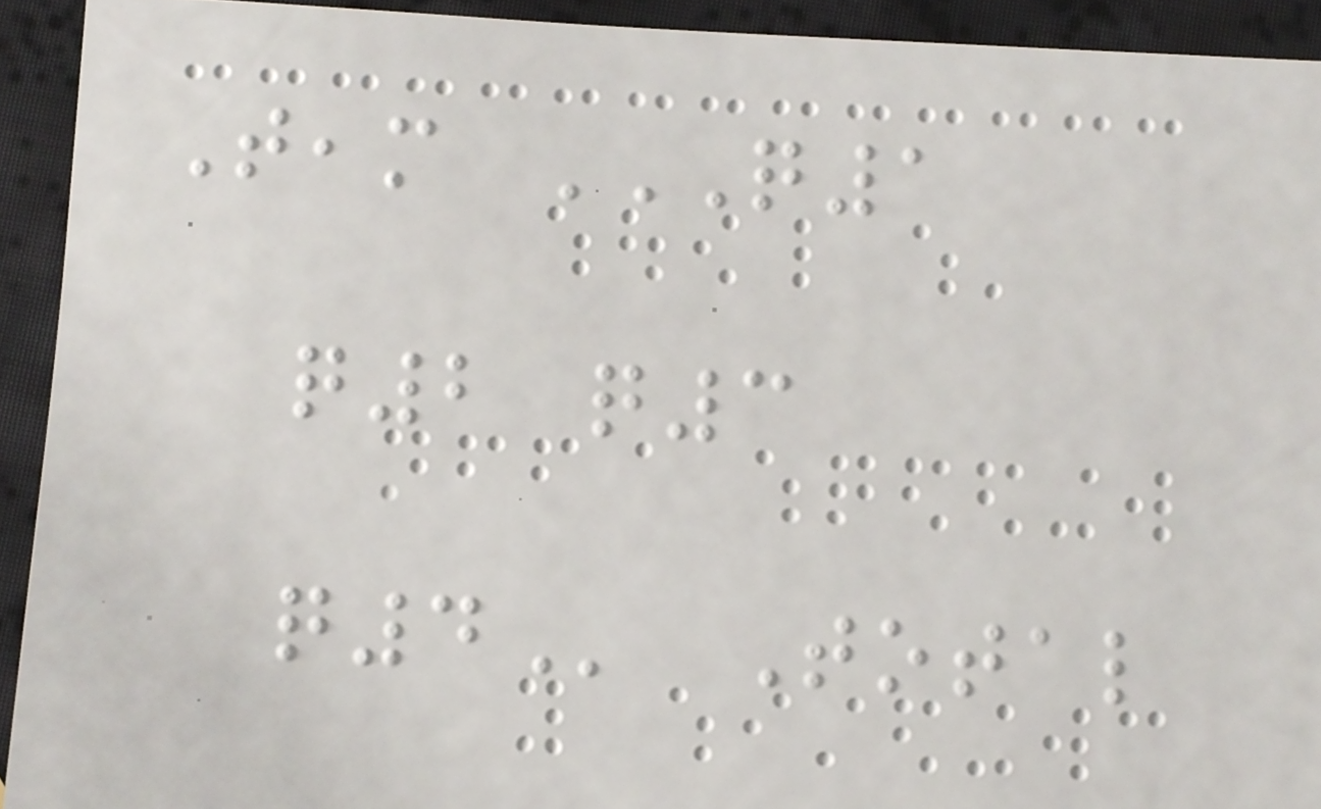Team Q1
Q2 Q3
Q4 Total
